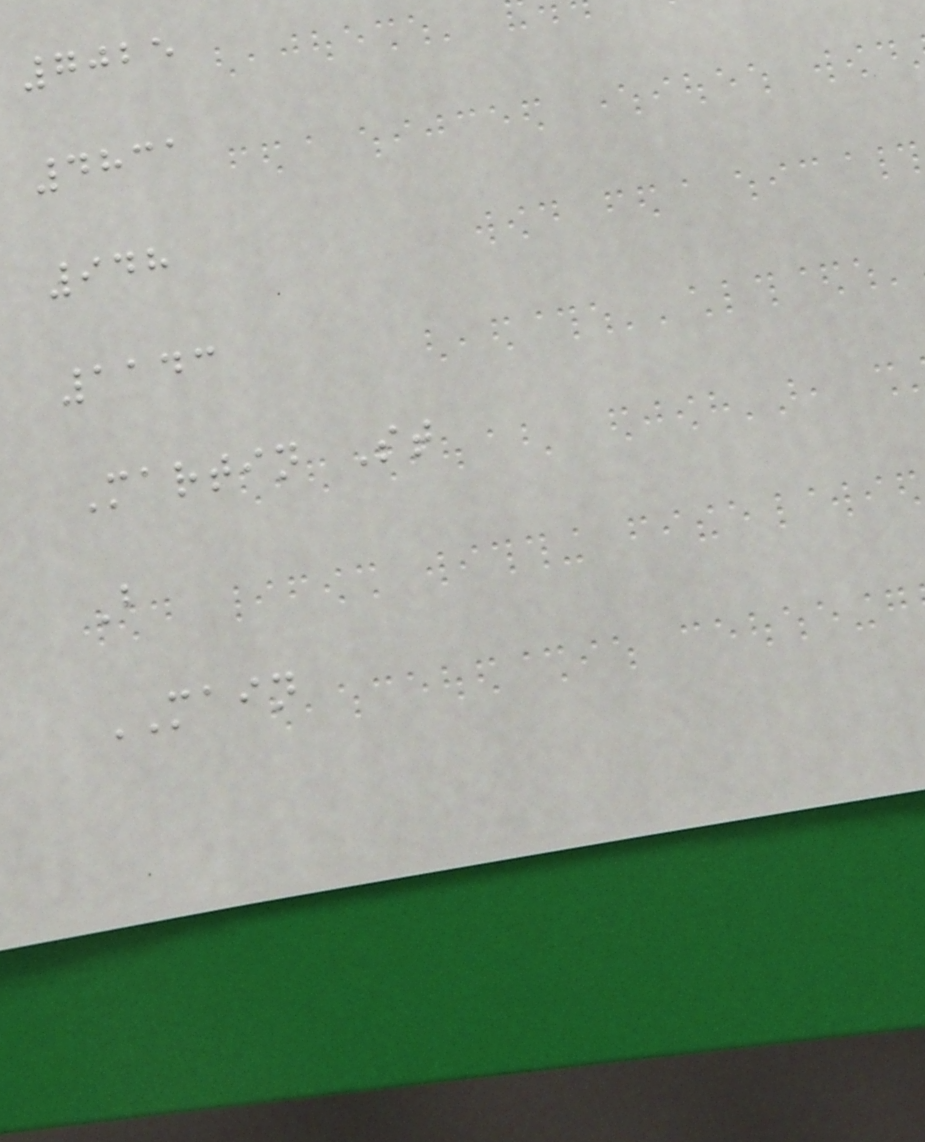7025
4831
948
1143
Martin St
B
MAIN
